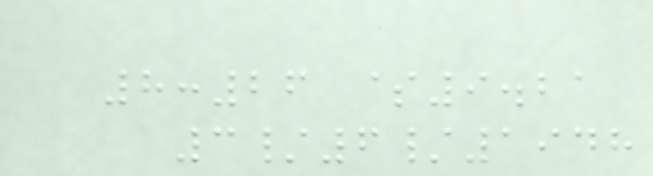8:26 $9.21
3/6/1948
